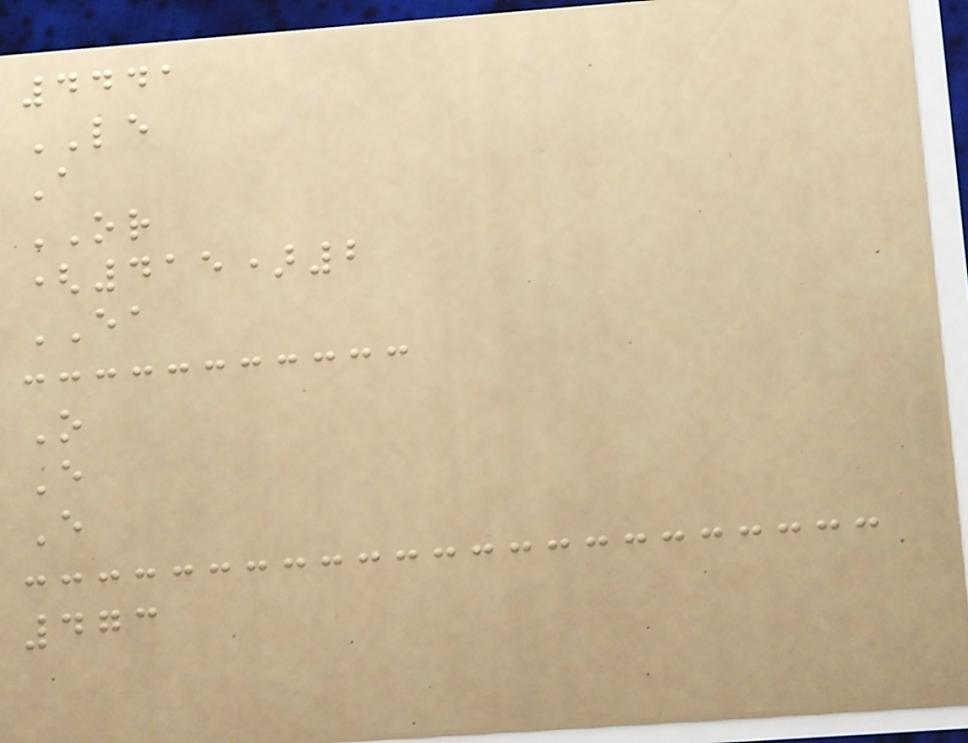4441
LE
A
OR
(415)2
EA
O
E
E
473
